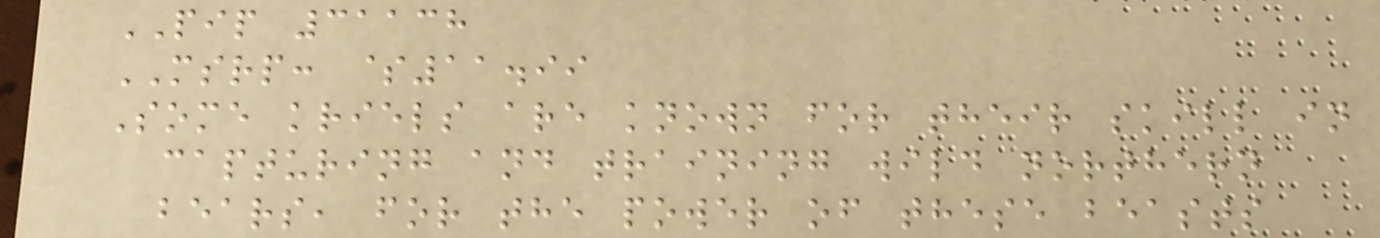PIP 31138
MSRP: $11.99
Some kriels are known for their skill in
capturing and training wild northern
bears, for the power of these beasts
